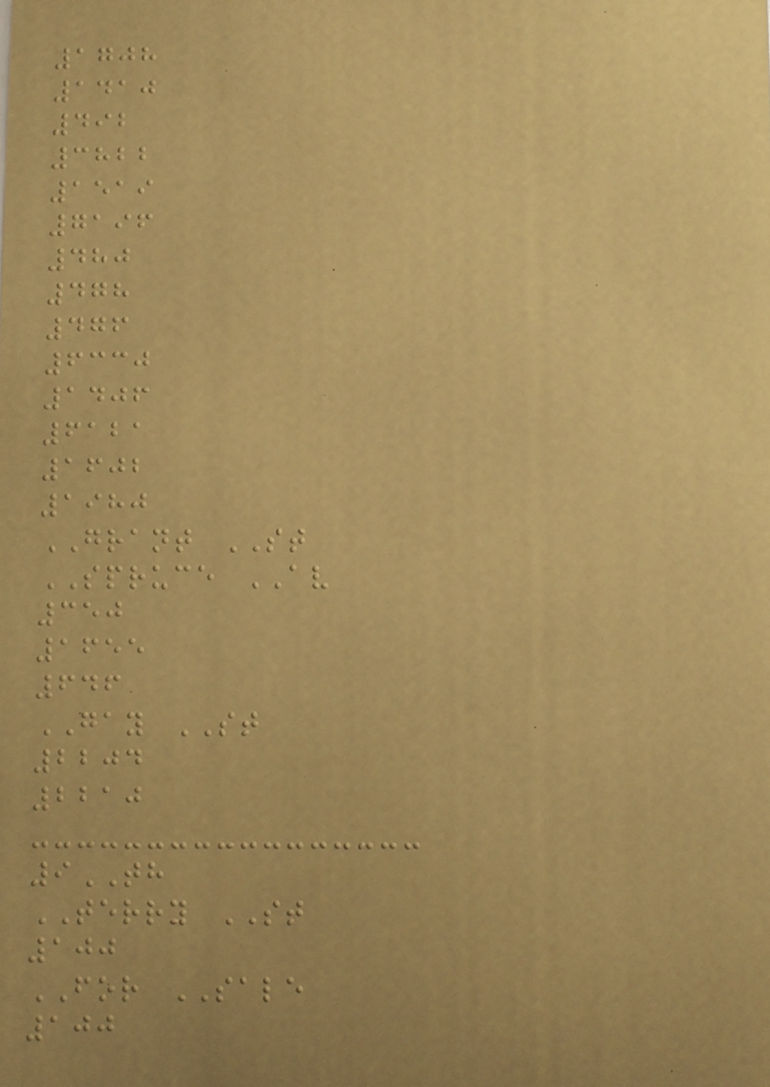1708
1410
492
3822
1519
7196
480
478
476
6330
1406
6121
1602
1980
GRANT ST
SPRUCE AV
350
1655
646
GAY ST
2204
2210
9TH
TERRY ST
100
FOR SALE
100
